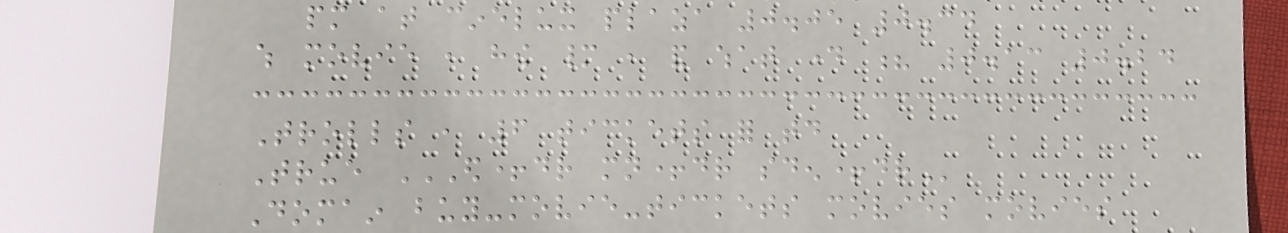pm at cinelux plaza 0.05 0.34
which movie , how many , and what day ? 0.13 0.24
Trolls , 6 tickets for today
True ED+DR MN+DR SDEN+DR
Domain buy-movie-tickets movies movies
